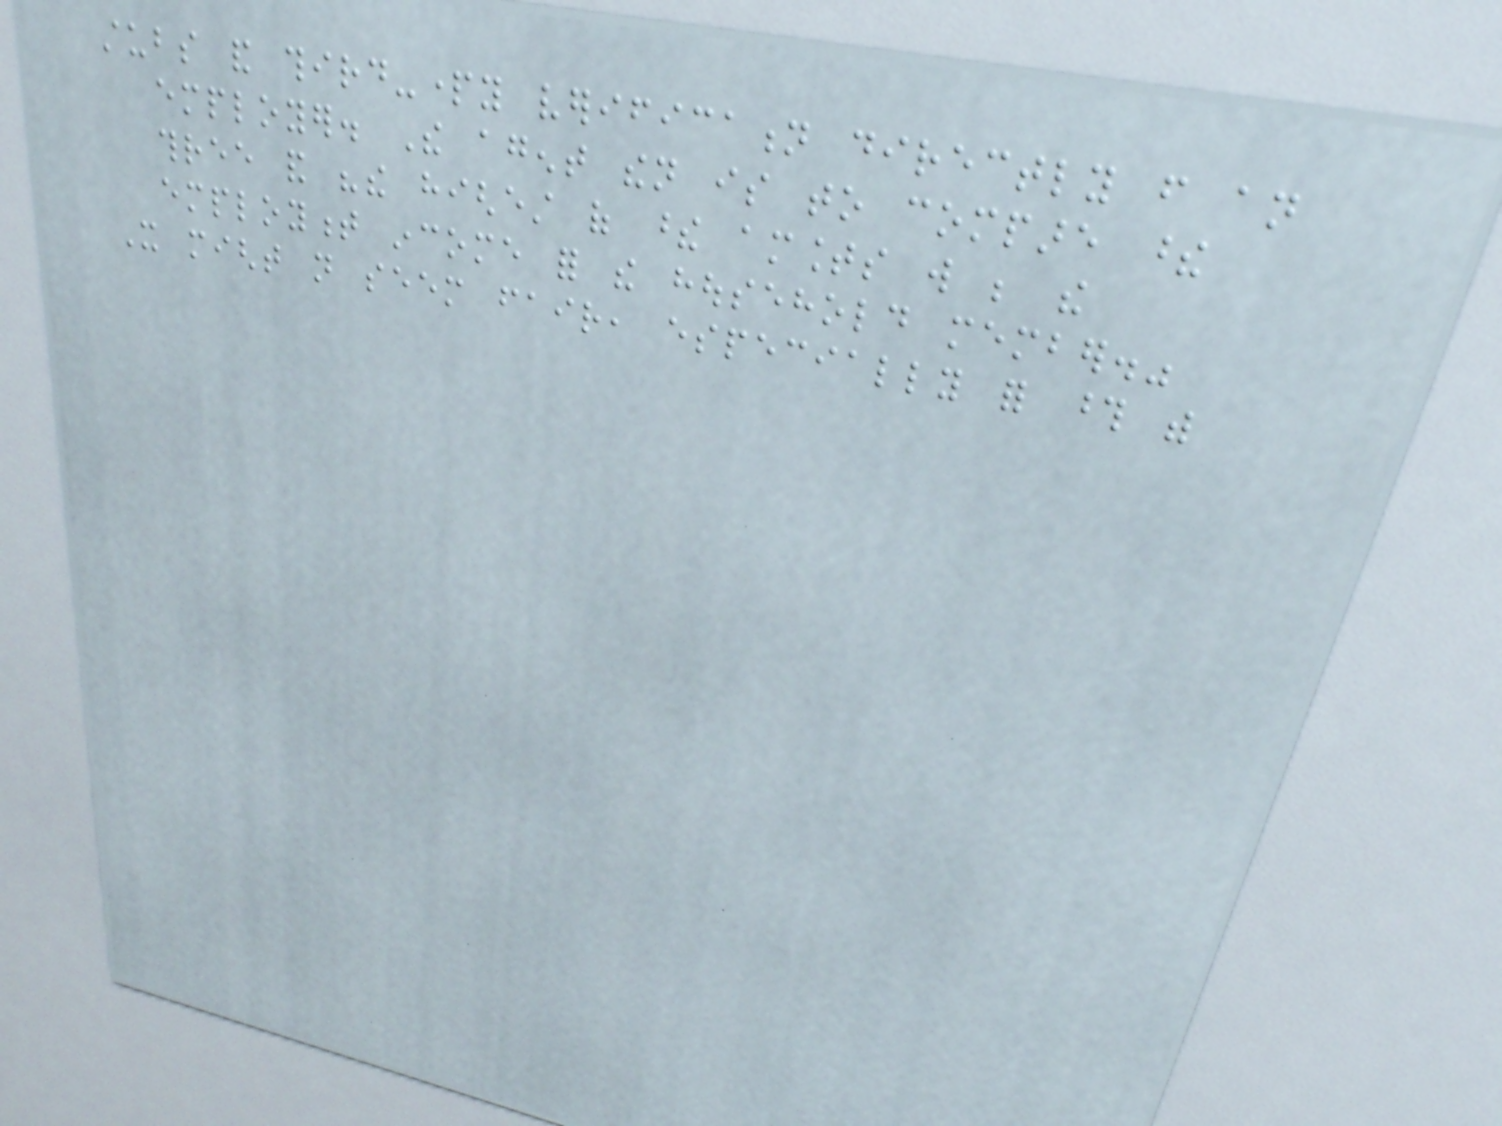stubs and third-party verification directly from an
employer. The agent then is to compare these
three and "the highest of these amounts will be the
employment income for the household member."
It might not seem fair, especially for those with
